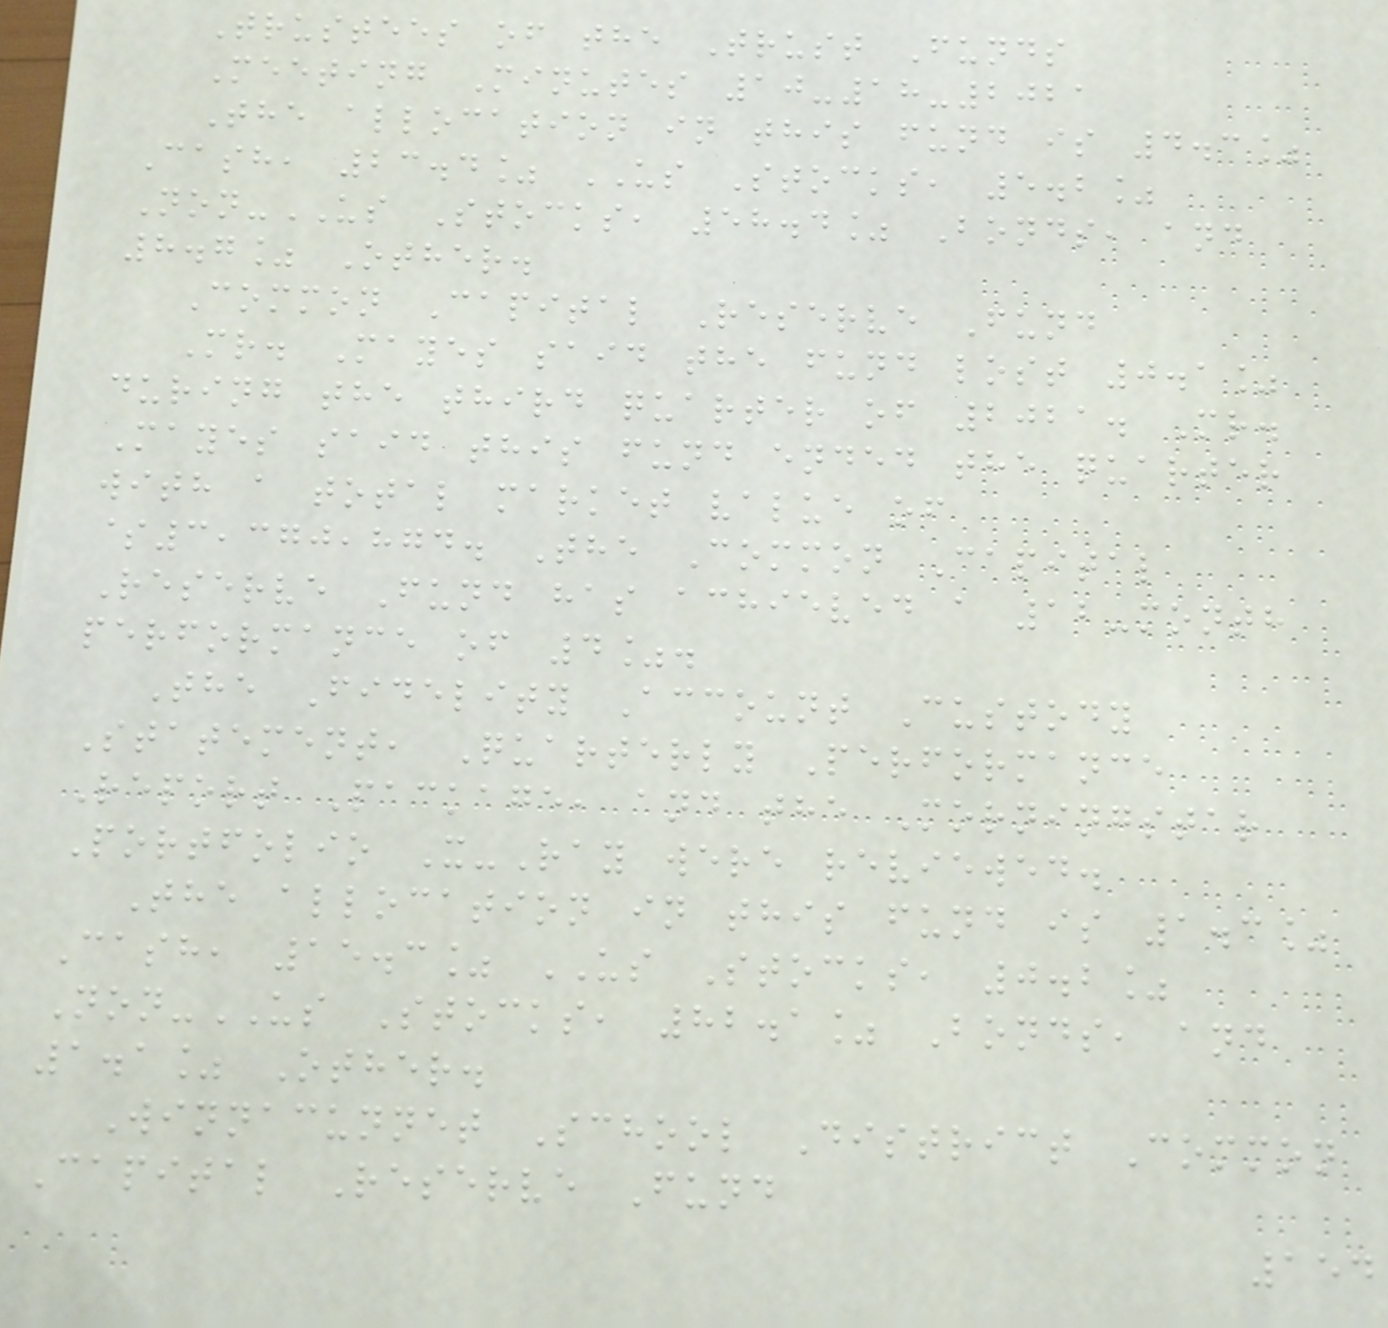Trustees of the Trust Funds
Meeting Minutes 10-18-2021
The allocation in this fund is 4.3%
Cash, 23.4% US Stocks, 5.2%
Non-US Stocks, 58.4% Bonds, and
8.7% Other.
Common Capital Reserve Fund
Mr. Mayes said the fund lost 0.1%
during the third quarter of 2021. Mr.
Mayes said this fund ended the quarter
with a total market value of
$3,370,874. The Common Capital
Reserve Fund has achieved a 12-month
performance of 4%.
The Fidelity Account Custody
Statement, Quarterly Performance
Report Package, and the Morningstar
Portfolio X-Ray were reviewed.
The allocation in this fund is 1.3%
Cash, 15.3% US Stocks, 0.2%
Non-US Stocks, 82.1% Bonds, and
1.1% Other.
Winnacunnet School District Common
Capital Reserve Fund
154
